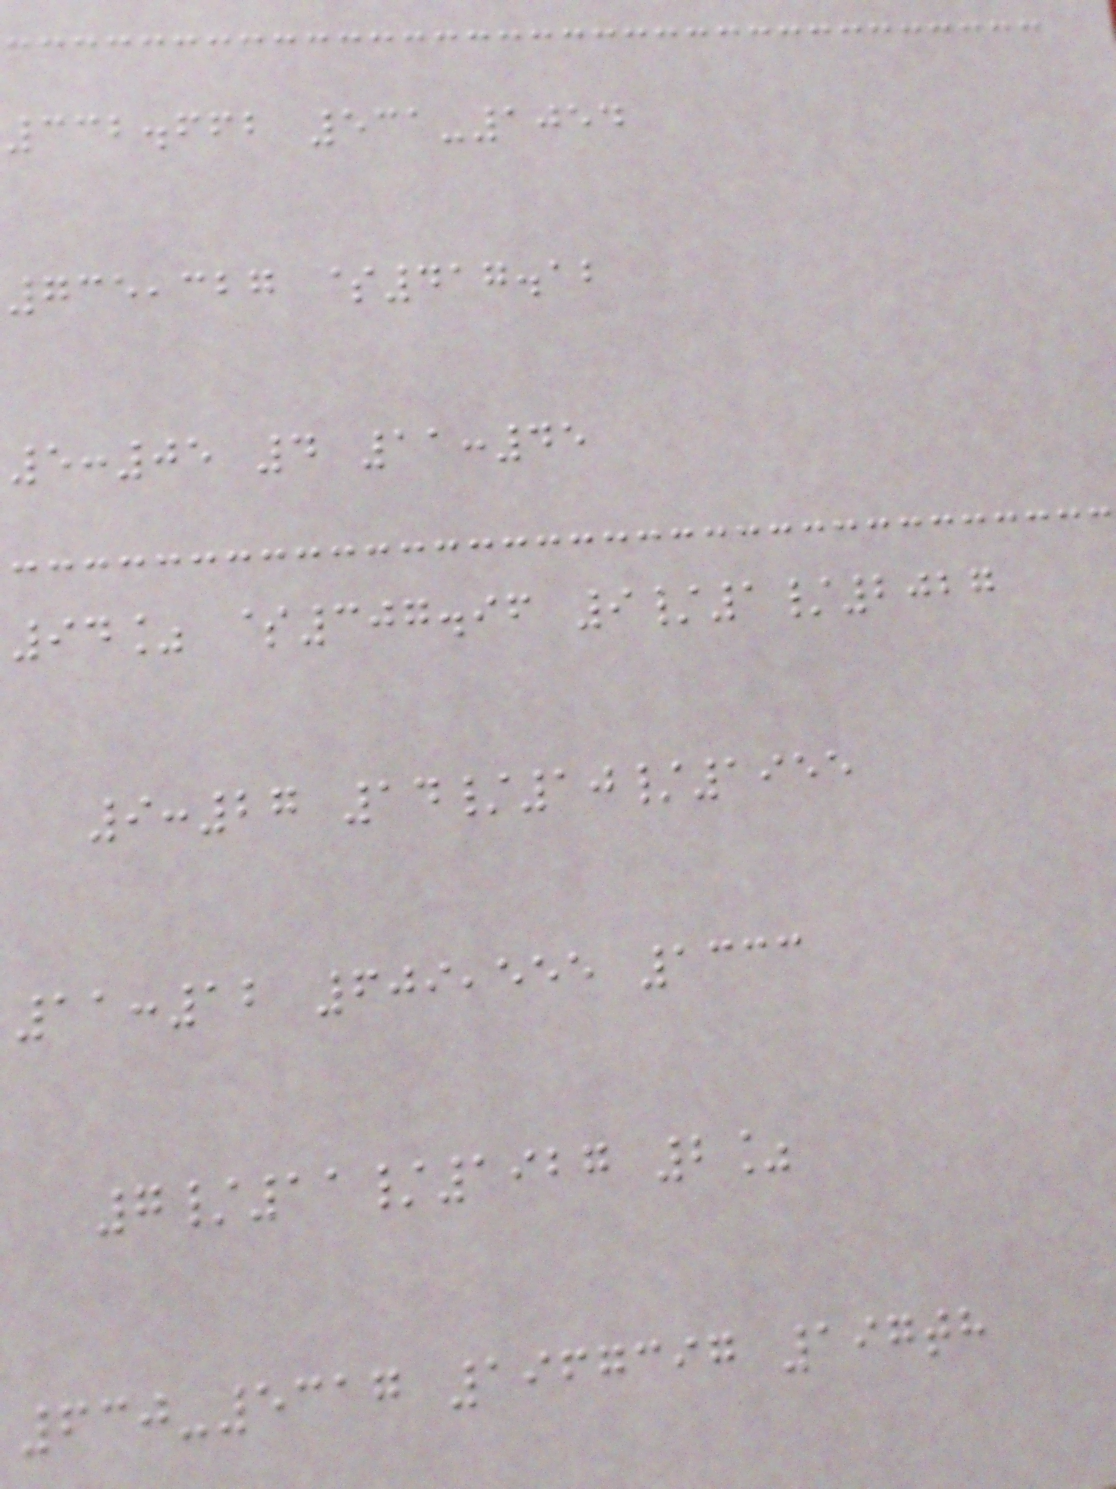332.662 531-1054
735,327 $417.12
5:05 4 11:45
94% $307.96 9/1/2027
9:27 14/10/1955
11:12 609,555 1333
7/11/1927 2%
630-5317 1967397 197th
